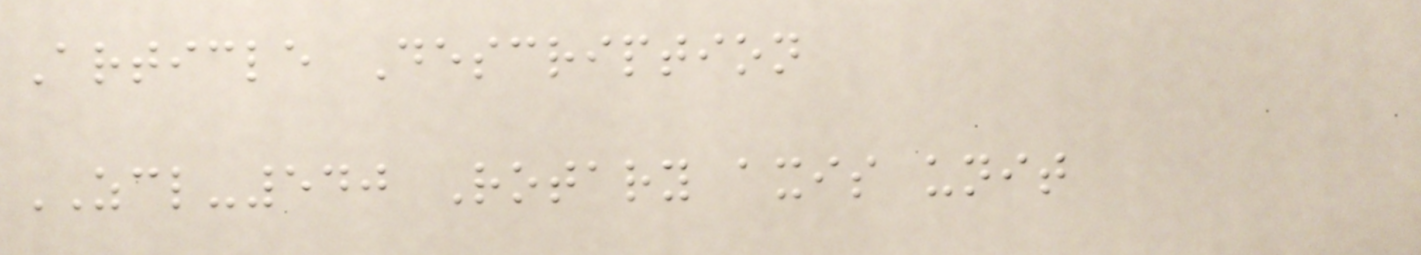Article Description
ZCL-540 Rotary axis unit
